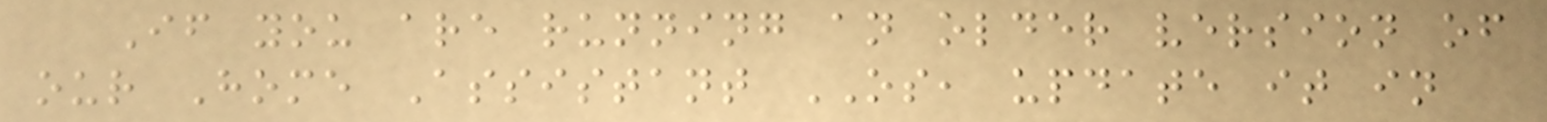If you are running an older version of
our Home Assistant OS, update it in
